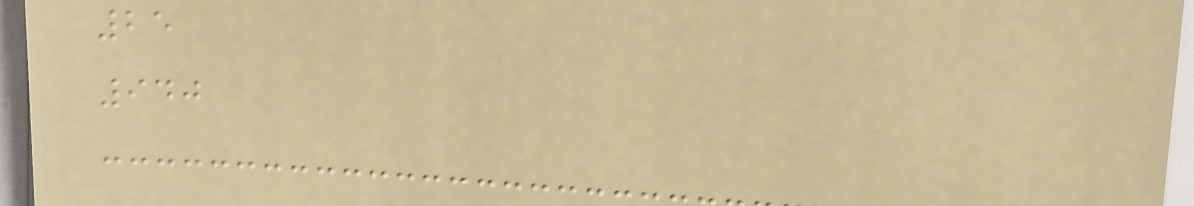25
940
